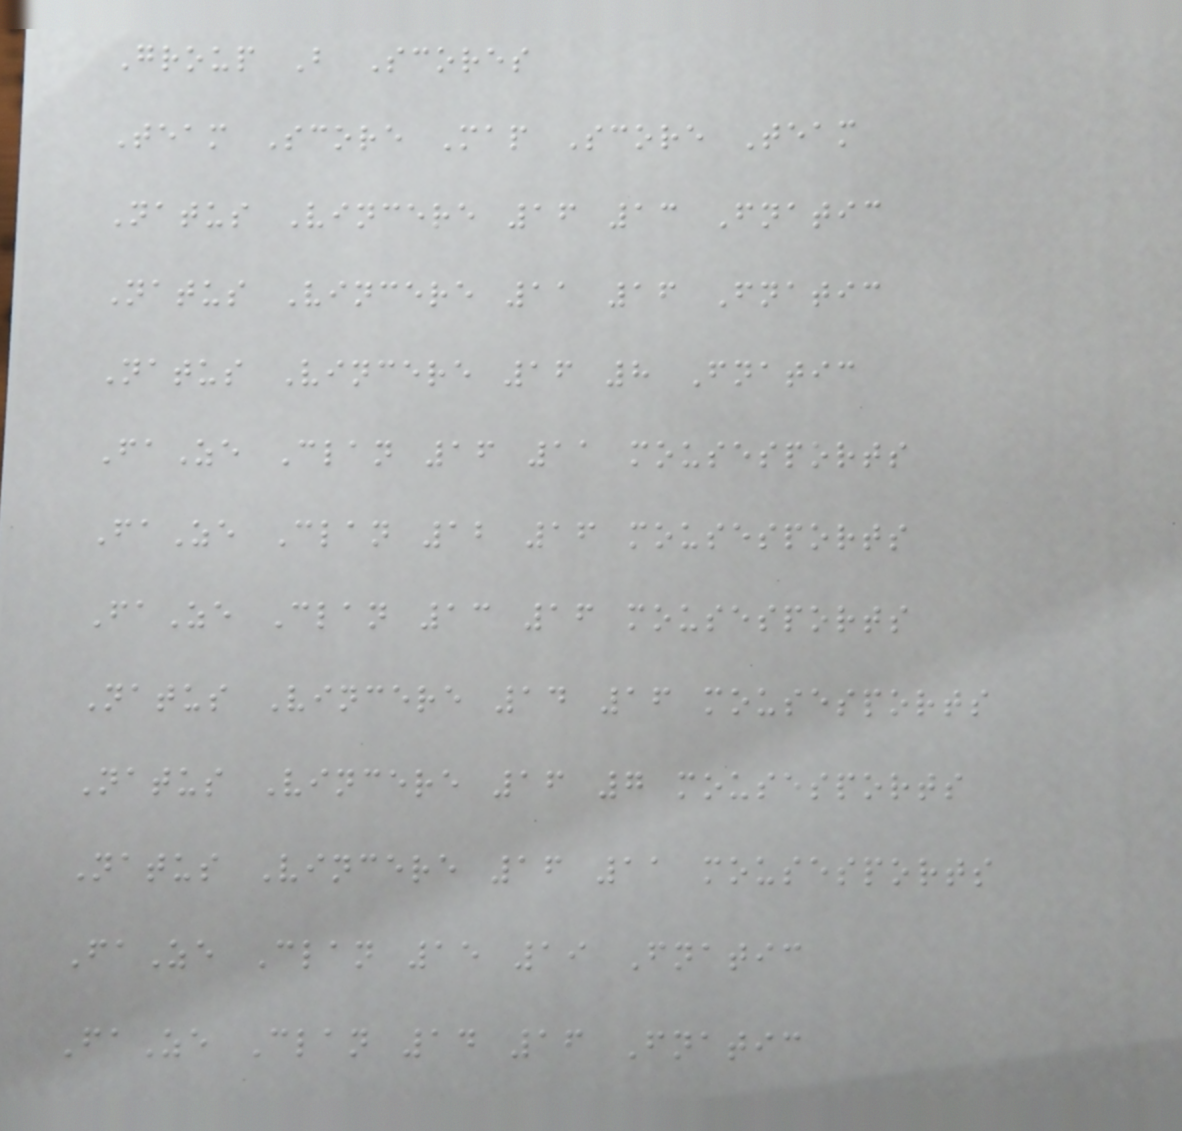Group B Scores
Team Score Map Score Team
Natus Vincere 16 13 Fnatic
Natus Vincere 11 16 Fnatic
Natus Vincere 16 8 Fnatic
FaZe Clan 16 11 mousesports
FaZe Clan 12 16 mousesports
FaZe Clan 13 16 mousesports
Natus Vincere 14 16 mousesports
Natus Vincere 16 7 mousesports
Natus Vincere 16 11 mousesports
FaZe Clan 15 19 Fnatic
FaZe Clan 14 16 Fnatic
